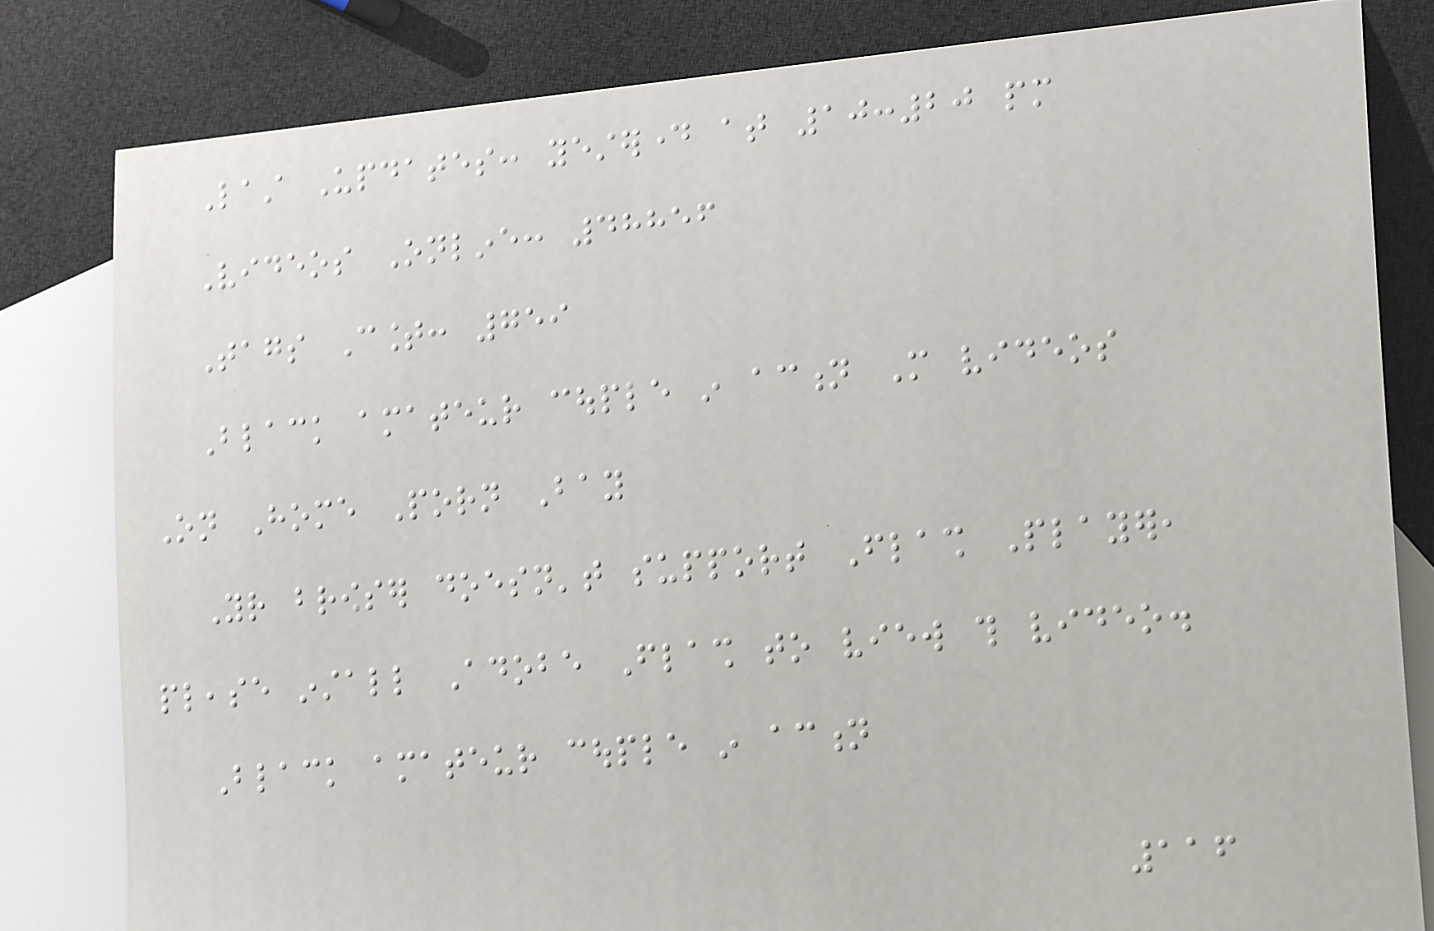Last Updates: yesterday at 10:20 pm
Videos Online: 48856
Tags Count: 759
Black amateur couple in action More videos
On Home Porn Bay
Your browser doesn't support Flash Player,
please install Adobe Flash to view this video.
Black amateur couple in action
116
